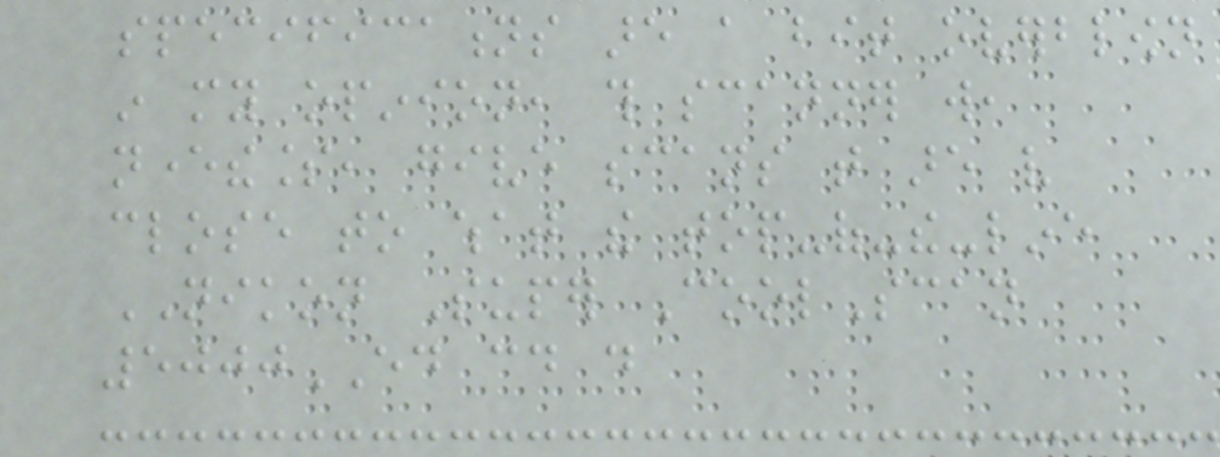specifications are a bit overblown
in my opinion, this scanner will,
nevertheless, give scans that are very
close to what the top-of-the-line
NIKON Super CoolScan
5000ED could do
